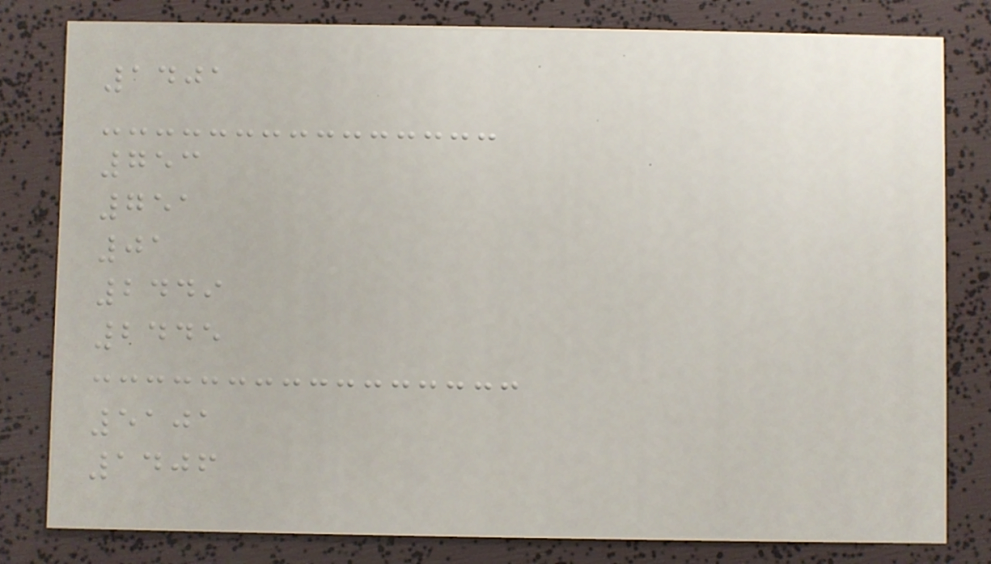1401
753
751
01
2449
2445
5101
1406
